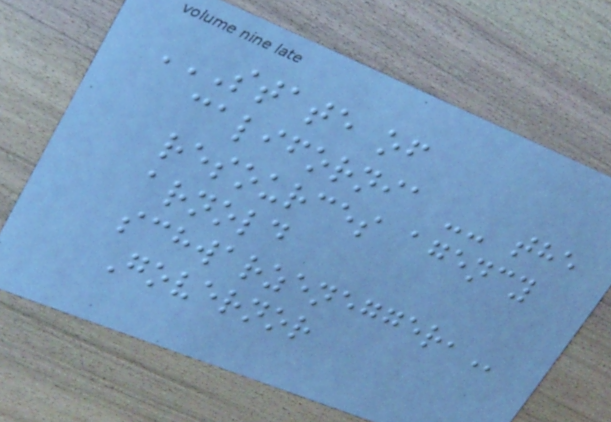STATE OF
CALIFORNIA -- THE
RESOURCES AGENCY
ARNOLD
SCHWARZENEGGER,
Governor
